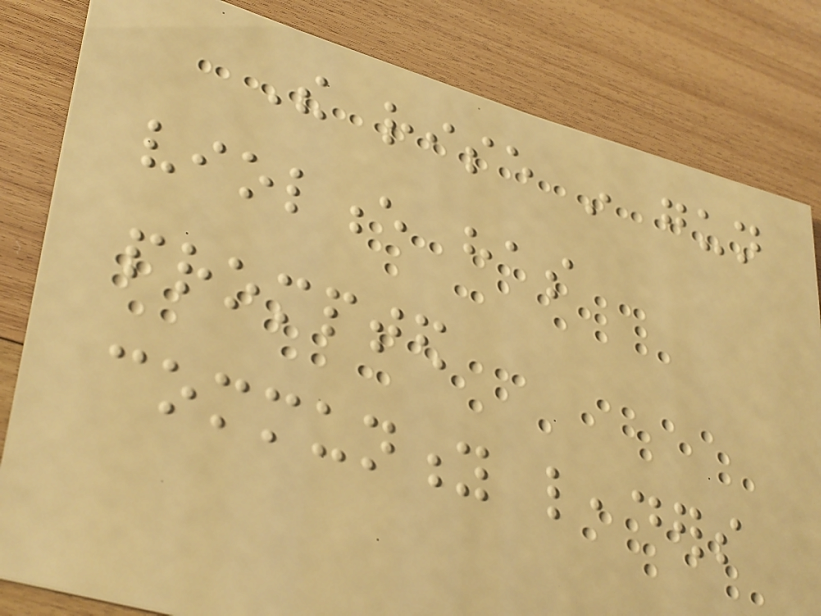The rise in gun
violence has
prompted
community leaders
